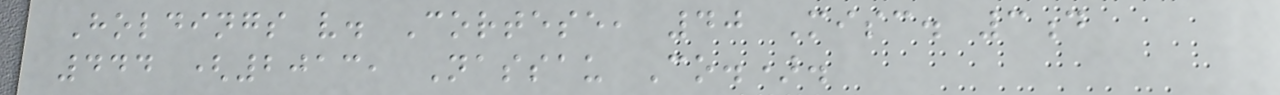Holdings v. Cortese, 40 Misc. 3d
444 (2013, Nassau Co.).
